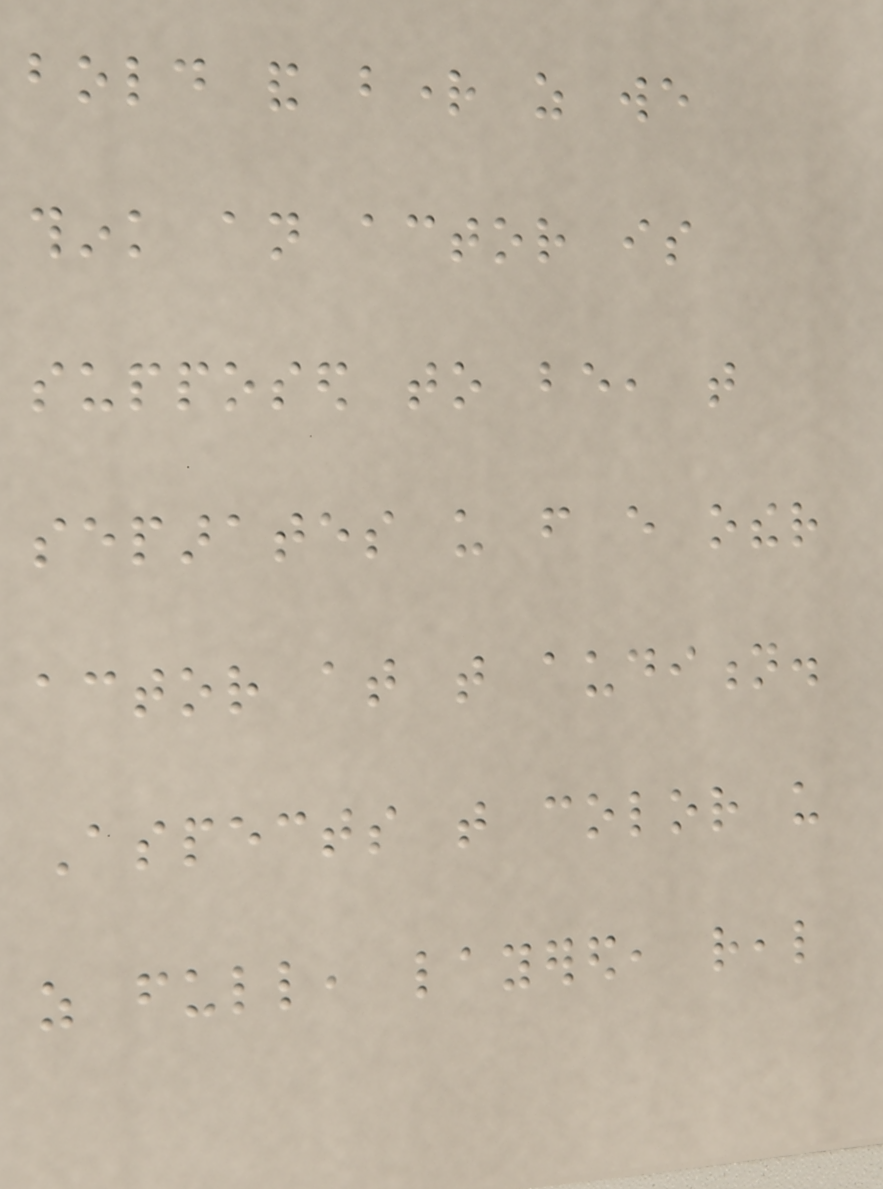bold and bright as we
think an actor is
supposed to be, that
separates us from every other
actor at that audition.
Aspects that color us
as full, layered, real
